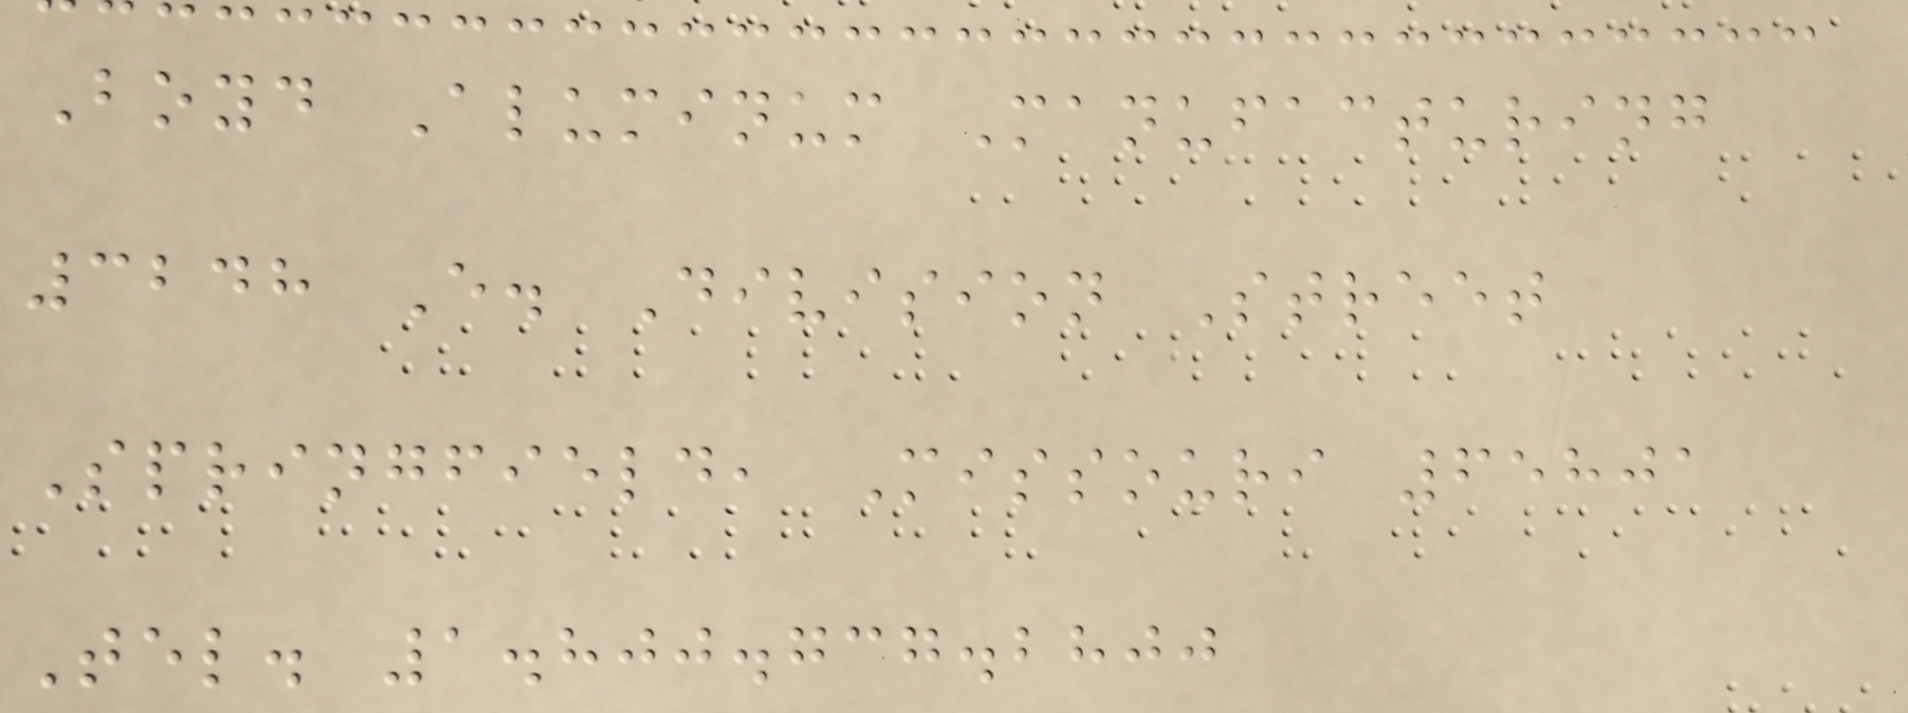Boyd Aluminum Manufacturing
3248 E. Division Street
Springfield, Missouri 65801
Tel. 1.800.737.2800
